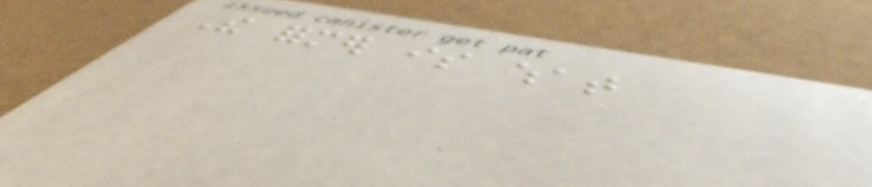The former is what
